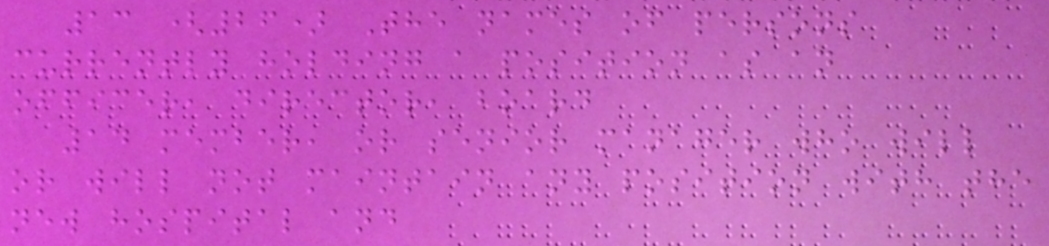13 (26) The names of persons
currently holding a position as an
officer, director, board
14 member, or senior manager who will
or will not maintain any position with the
new hospital and
